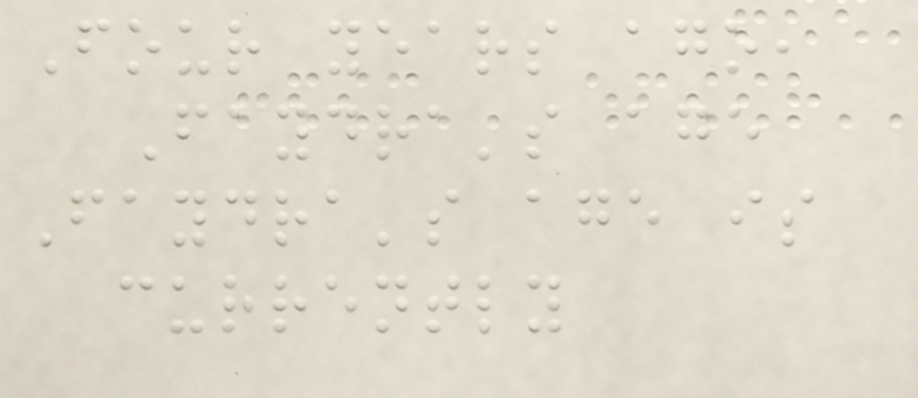Four years ago,
Faydra's age
Faydra's age is
currently
